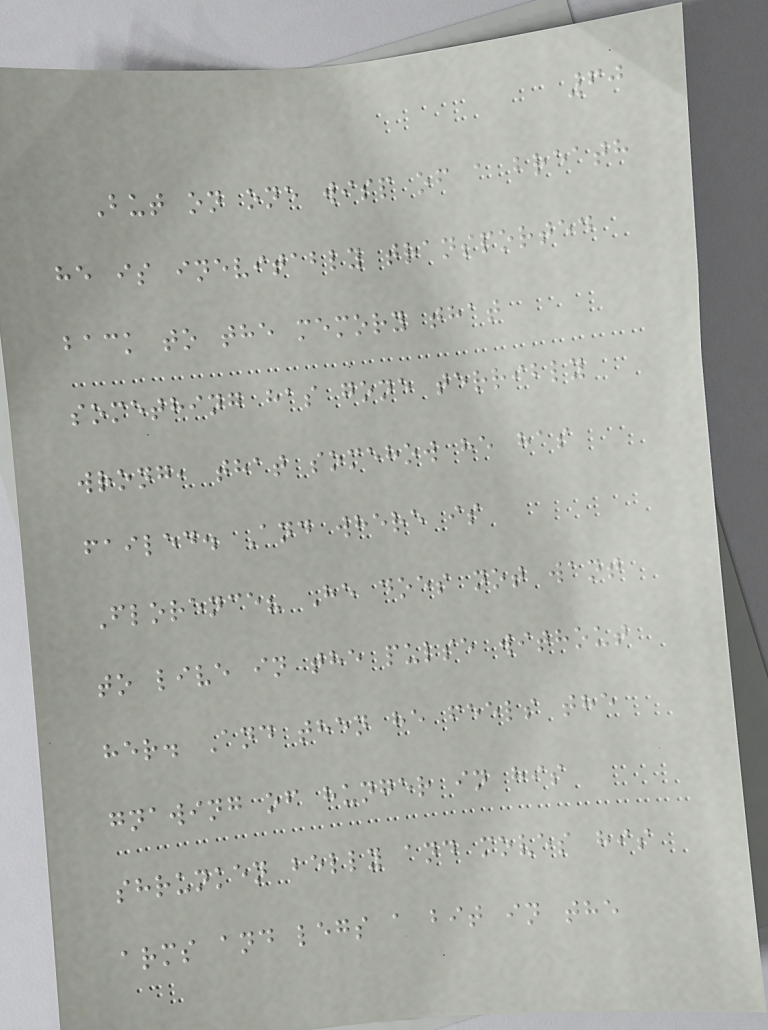60
But on one wisp of a breath
he is inevitably transported
back to the memory that
something has gone terribly
wrong, that somehow he has
failed. And where is
Florence? He does not want
to live in the pulse without
her. And then he feels the
gnawing of hunger in his
shrunken belly and moves his
arms and legs a bit in the
